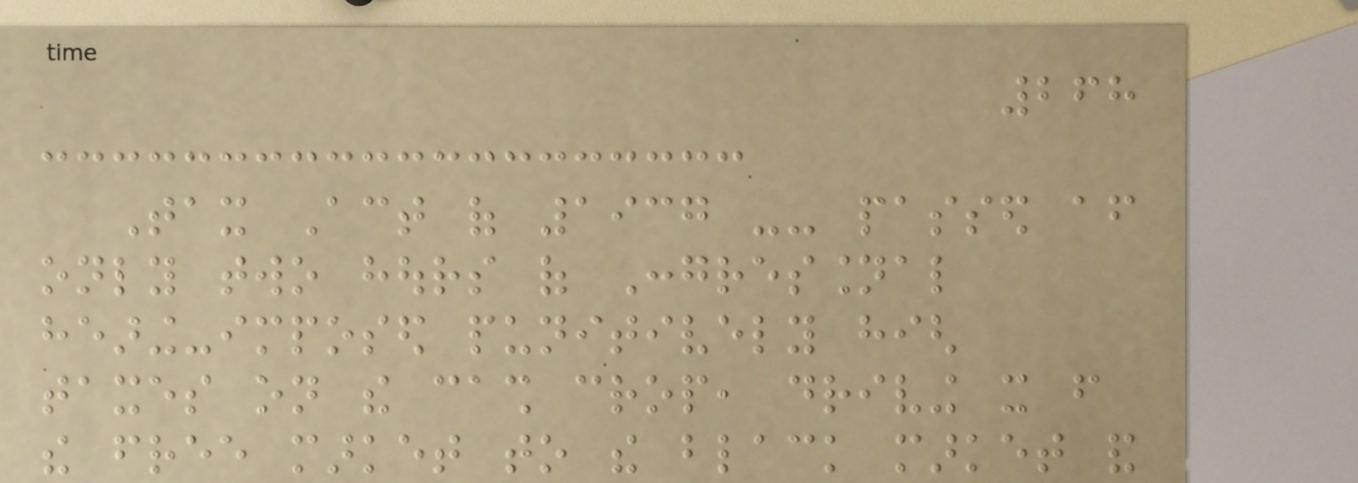268
Tax Act of 1937 -- passed after
only two hours of Congressional
hearing-imposed punitively high
taxes on the cash crop, driving it from
the free market to the black market and
